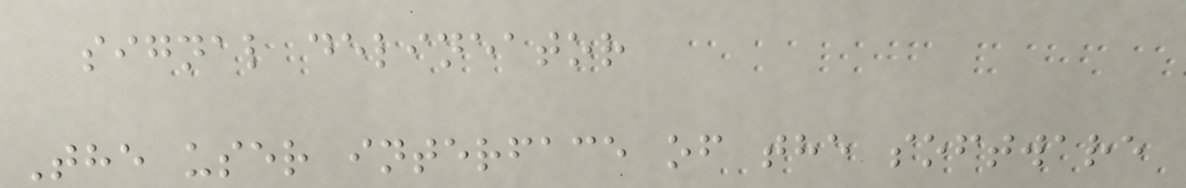signal delineator
The user interface of the software
